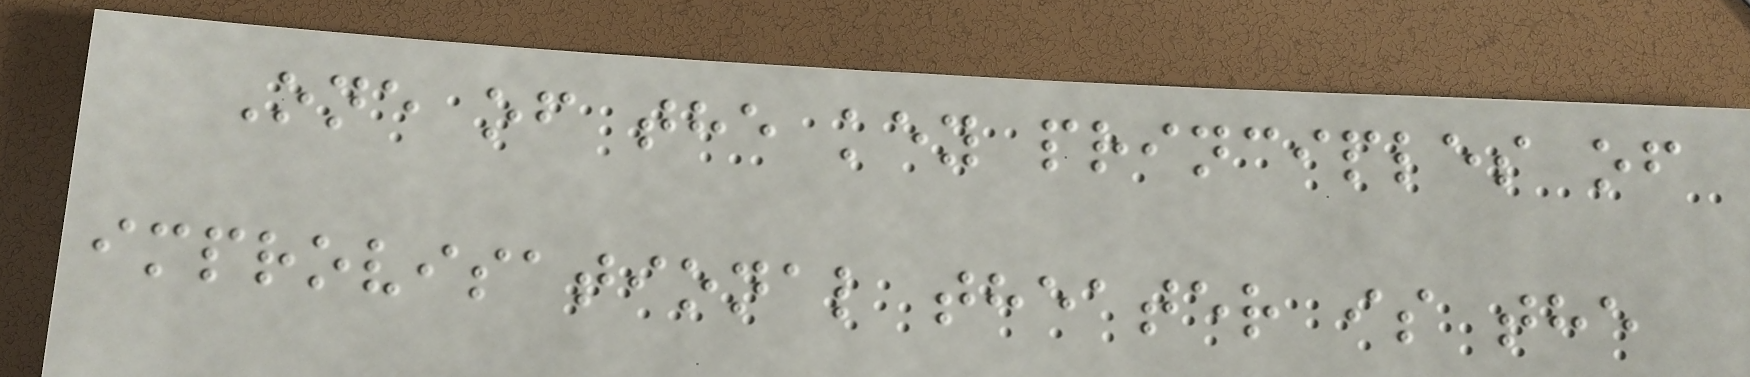One of the key principles of
improvisational theater is the
